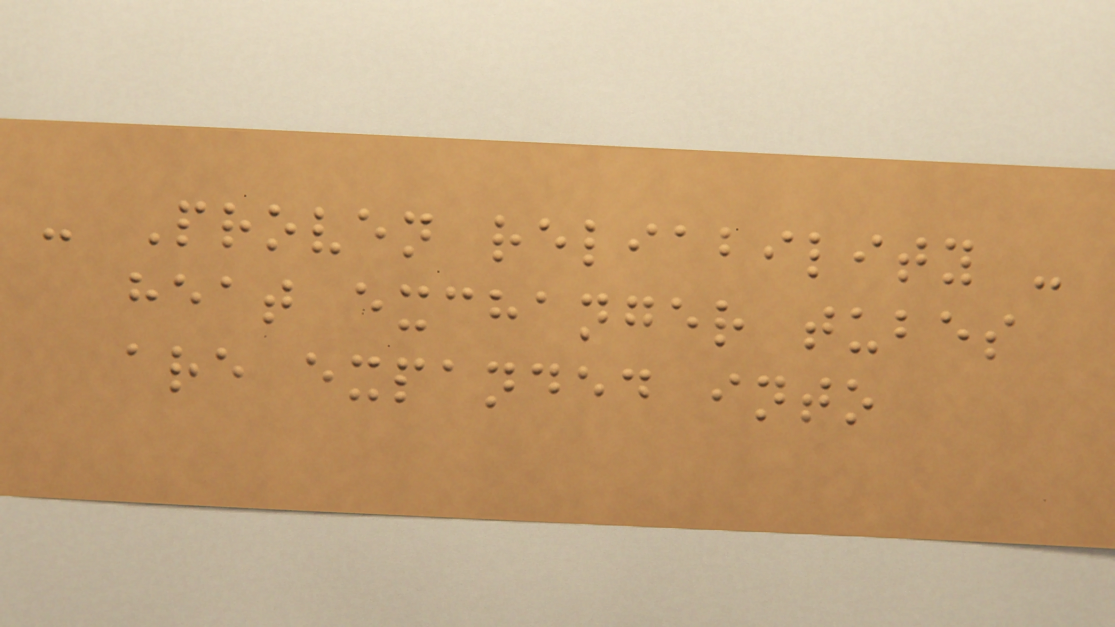- Proven reliability -
heat exchanger tubes
are expanded into
